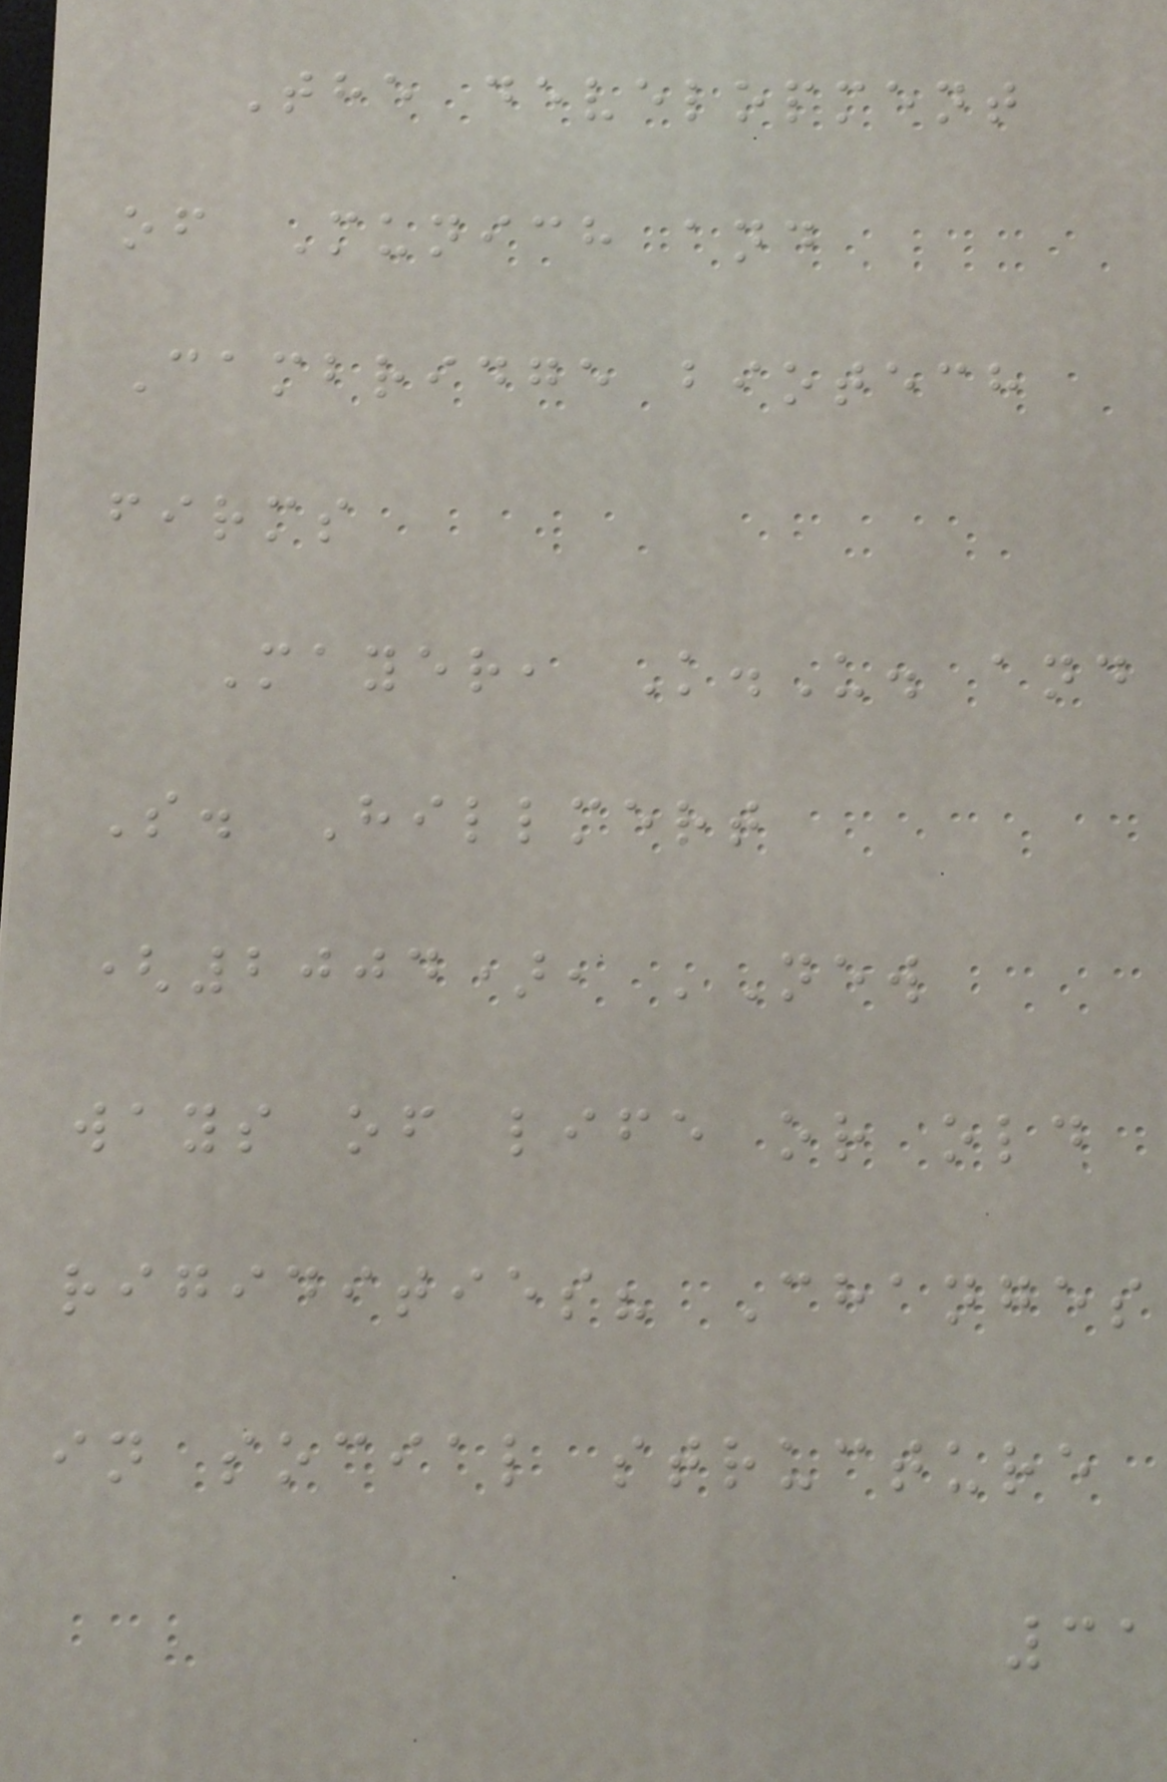The development
of Munich and
Cambridge biotech
firms
Mayer, K.U. and
S. Hillmert
(2004), 'New
ways of life or old
rigidities? Changes
in social structure
31
